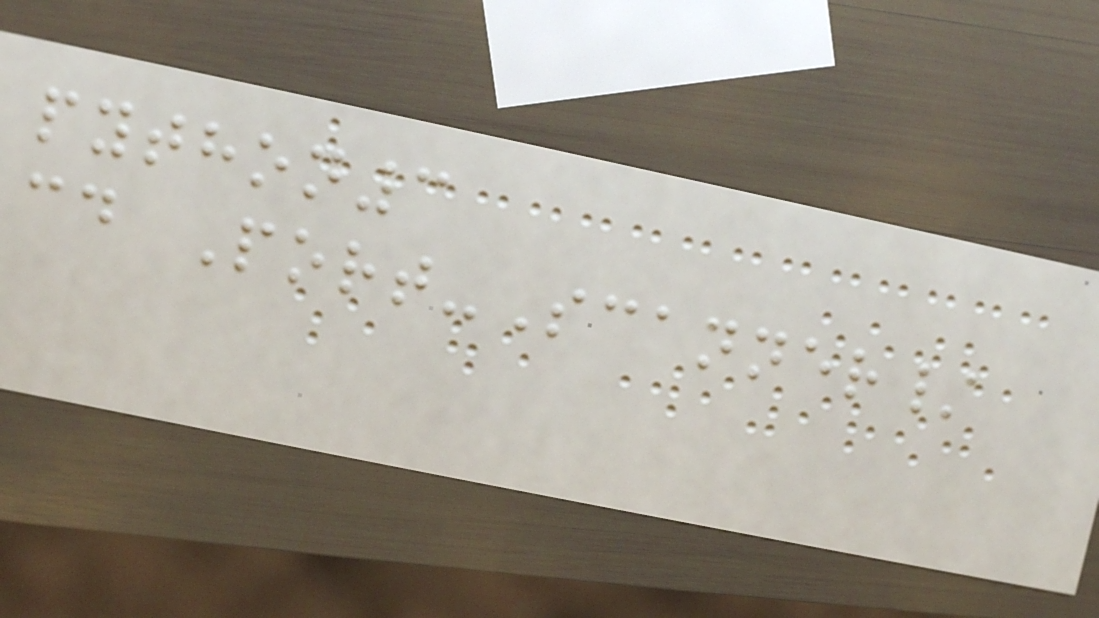python3
cd Port-Scanner/
